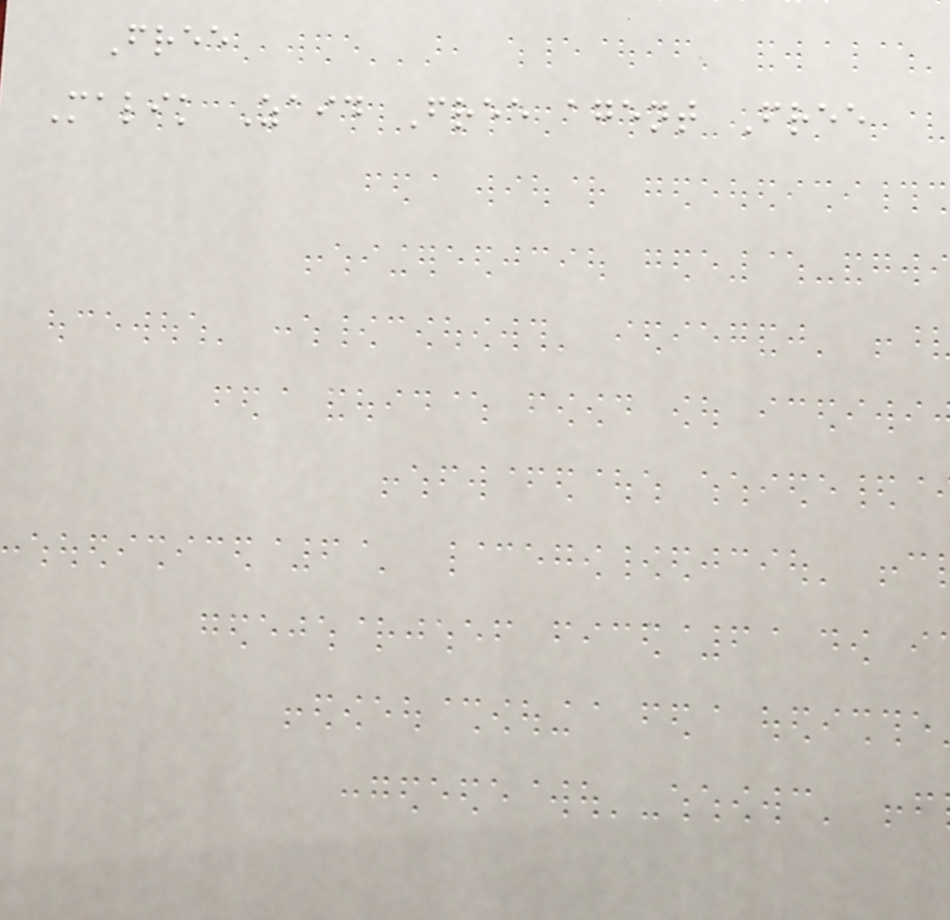Free
Malik Zaid Free agent Free
